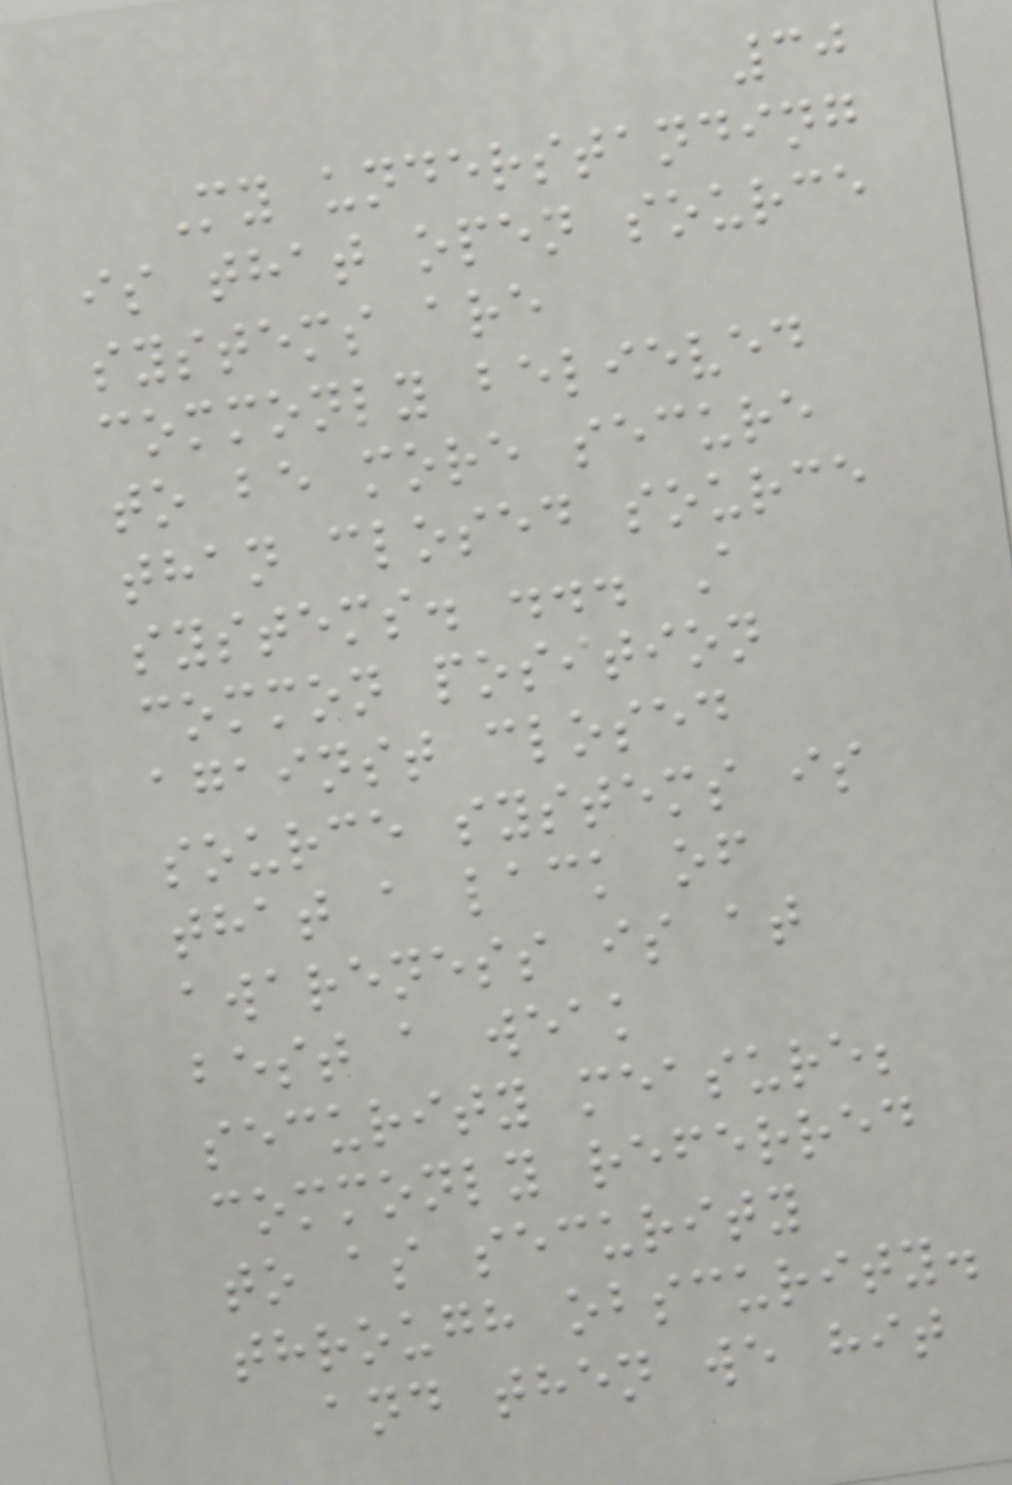30
My understanding
is that open source
systems are
commonly believed
to be more secure
than closed source
systems. ... A
common position
against closed
source systems is
that a lack of
awareness is at
best a weak
security measure;
commonly referred
to as security
through obscurity.
and then we hit
